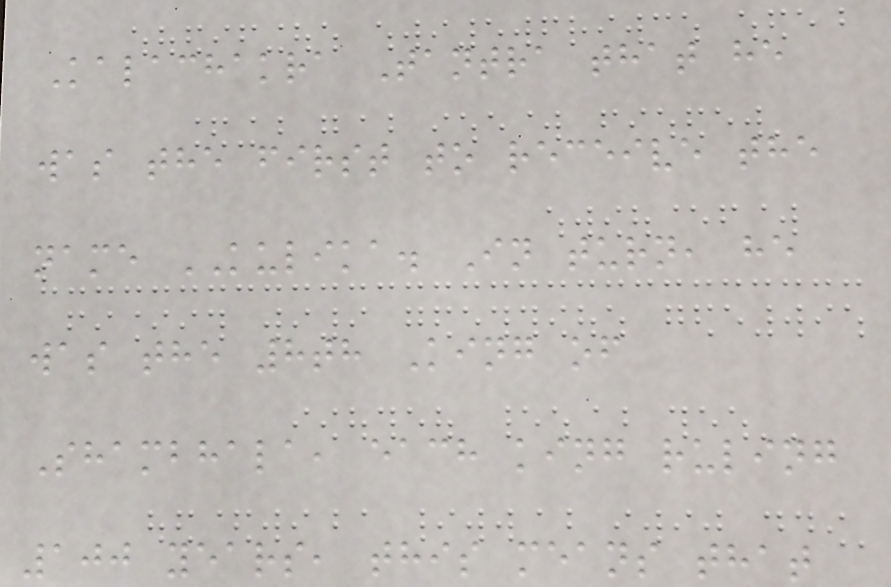Kalachakra Tantra that he
was the first to receive the
name KULIKA. In turn, he
was the 8th King of
Shambhala, each king ruling
100 years, this means that
